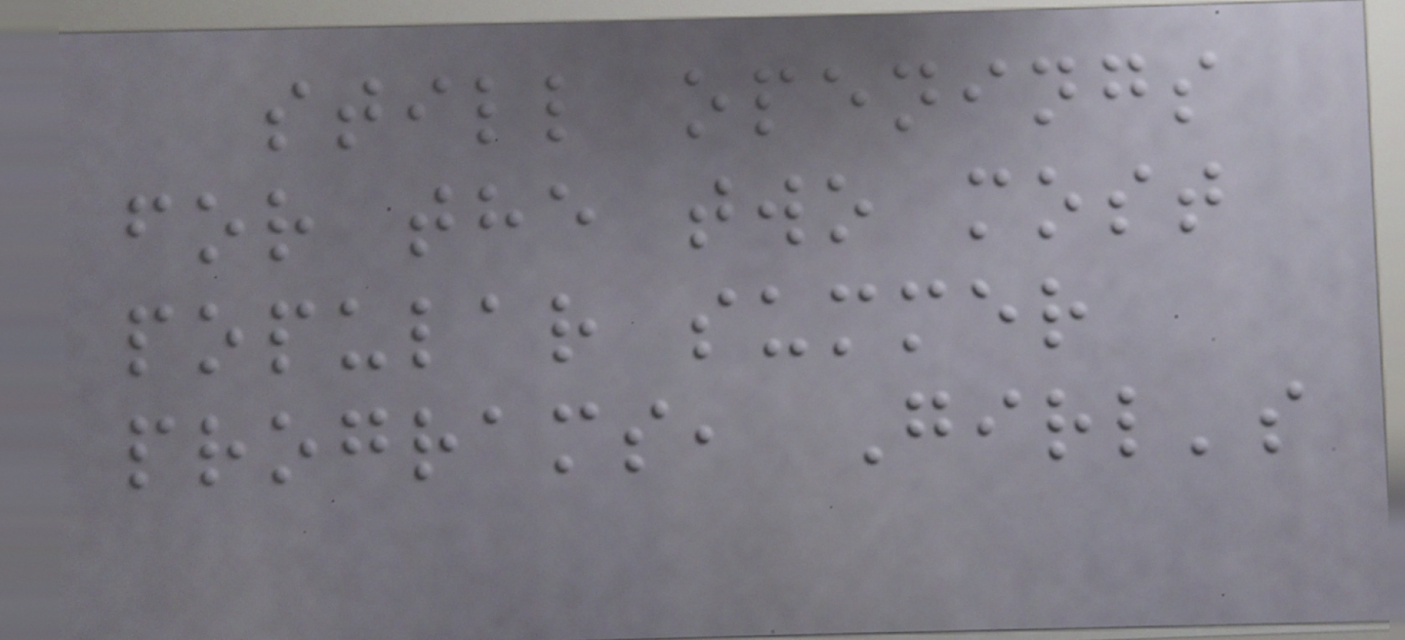still openings
for the two most
popular summer
programs, Girl's
